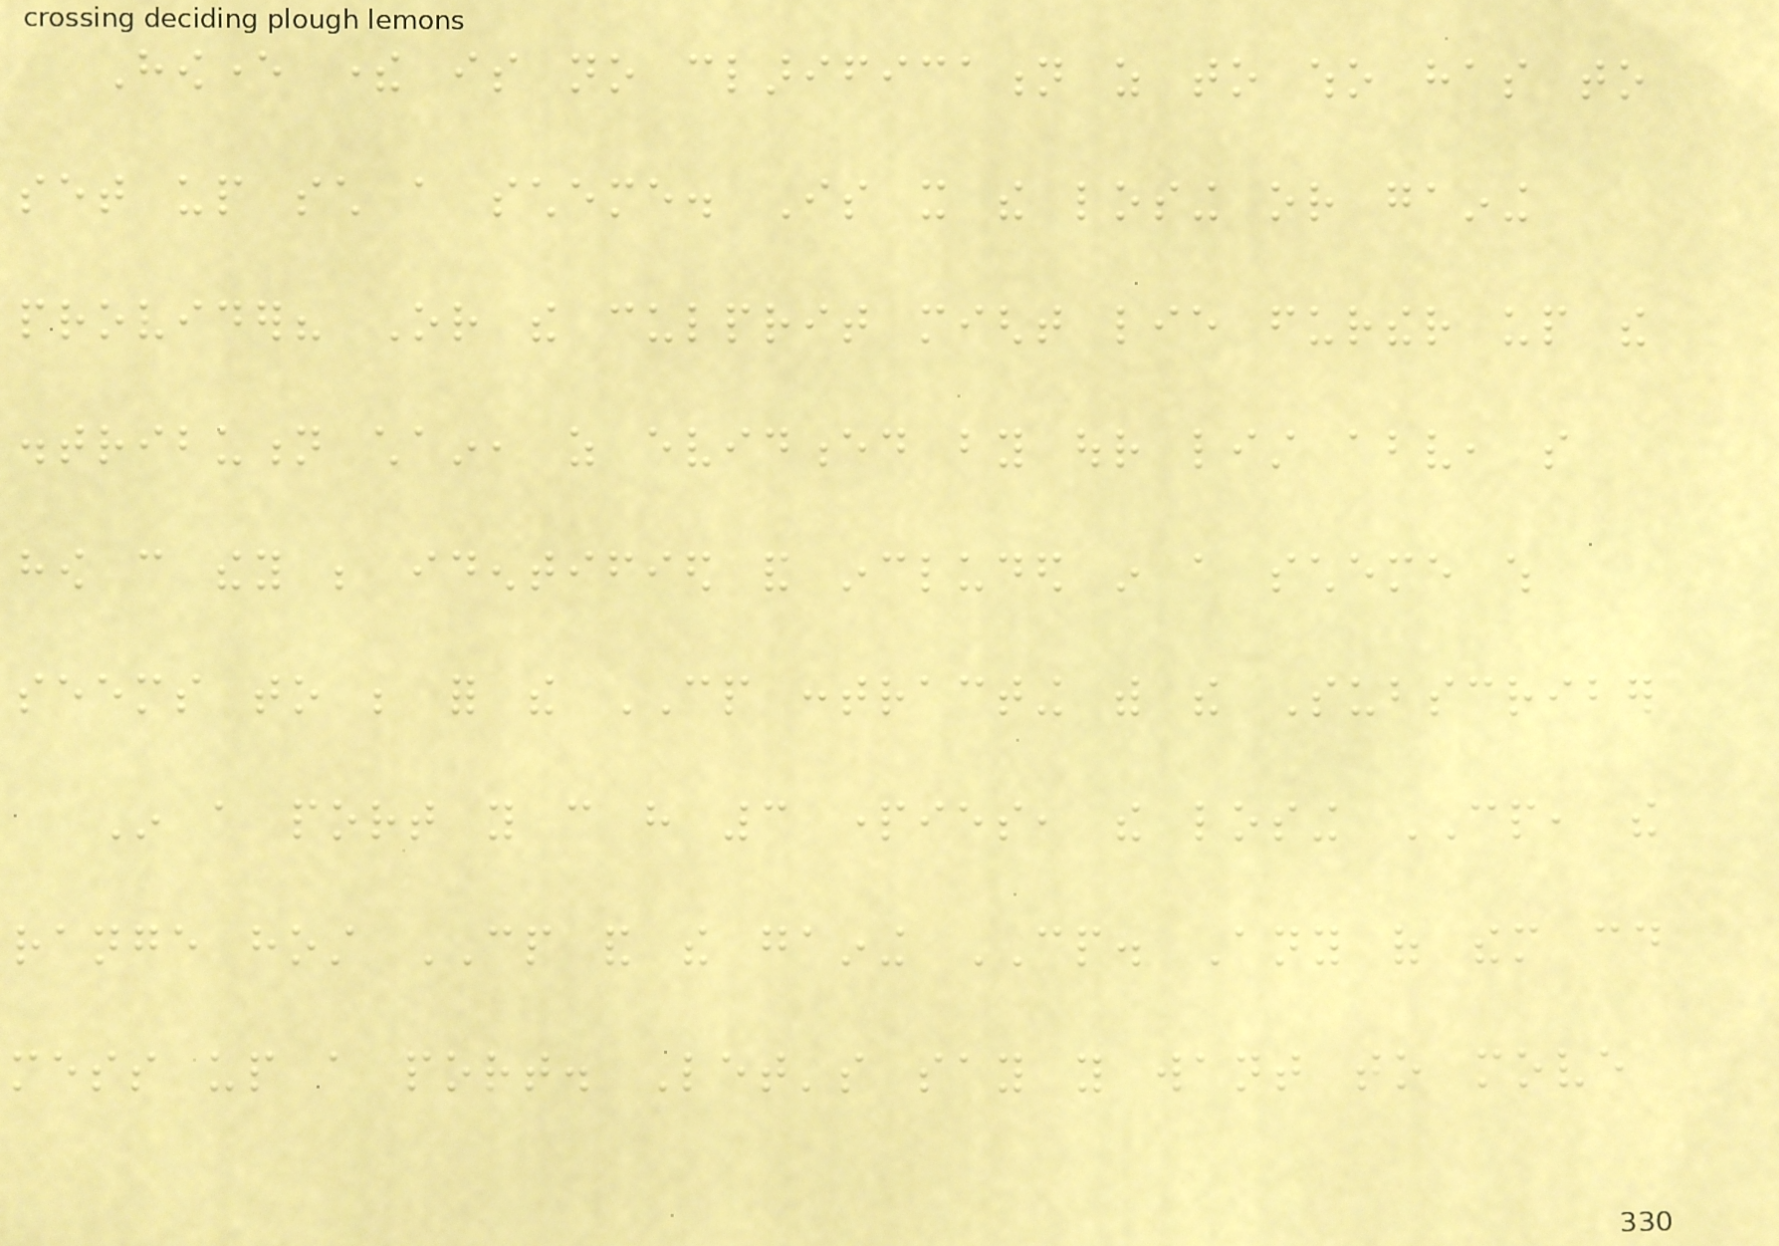However there is no clarification as to who has to
set up such a scheme. Is it the losing or gaining
provider? Or the culprit might lie further up the
distribution chain, as evidenced by our list above, so
how can they be identified and included in a scheme which
seems to be for the CP contracting with the Subscriber
In a port you can have 3 parties, the losing CP, the
range host CP and the gaining CP. Any of them could
mess up a port. Let's say you want to move
